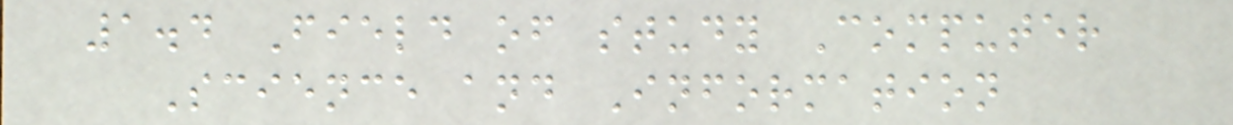1.4 Field of study Computer
Science and Information
